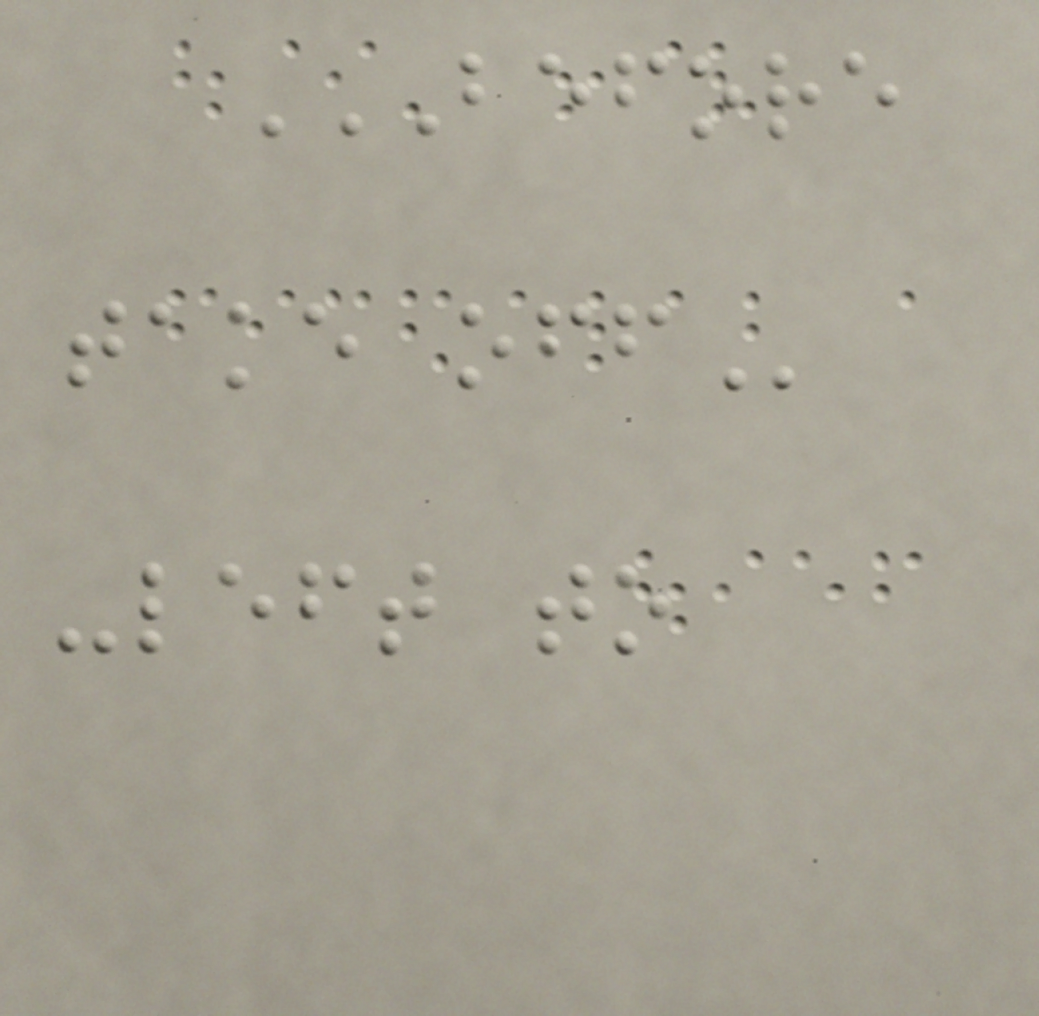BEFORE
TAKE OFF
-left to
